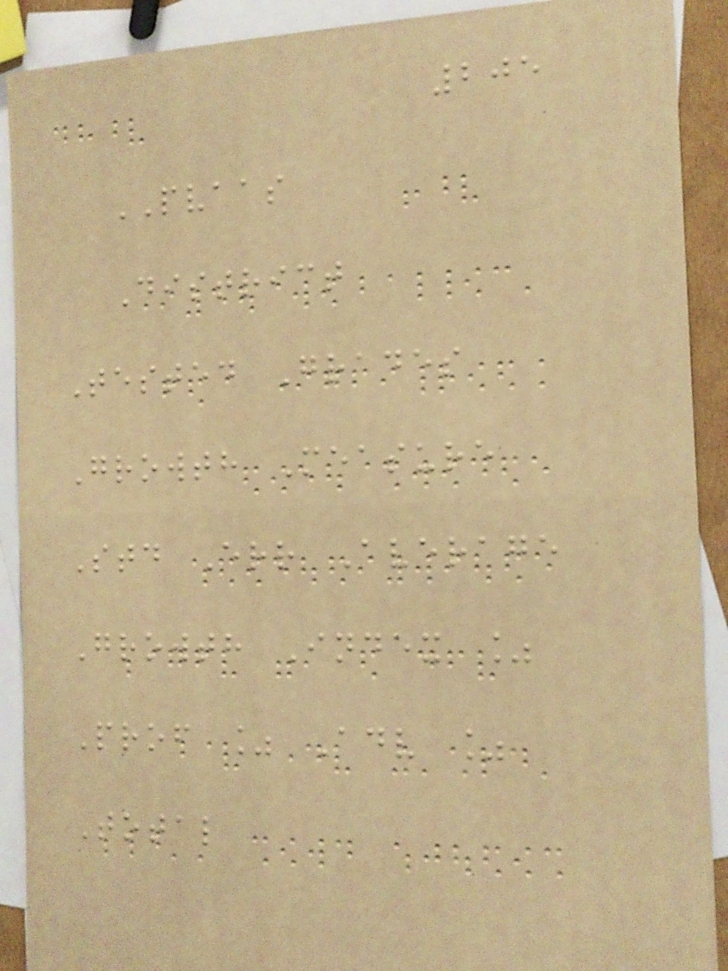205
PVAAS
District
Tested Grades
Growth Measure
Std Err Average
Growth Index %
Prof % Adv %
Total
